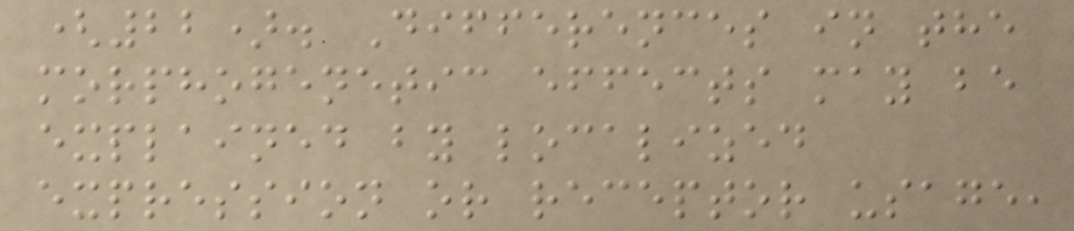(22). Differences in the
morphogenetic effects may be
explained by localized
expression or receptor usage,
